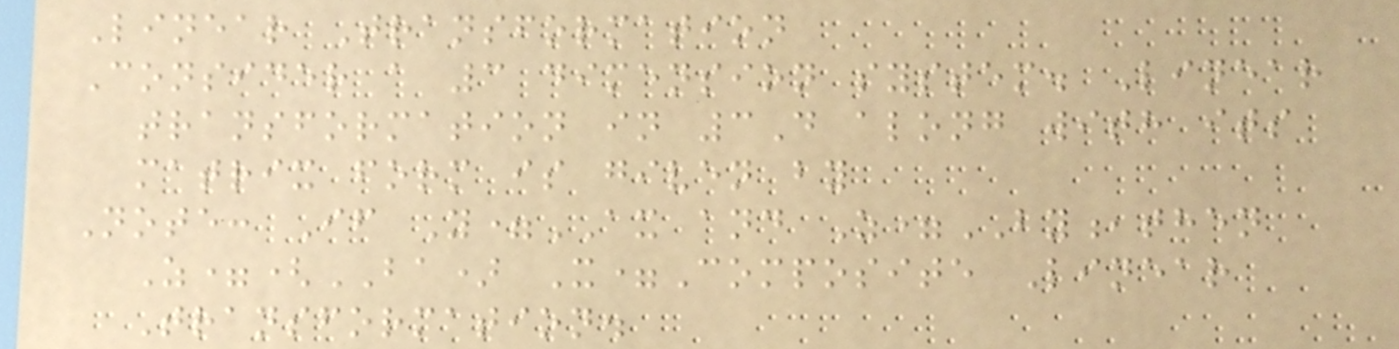Linear Transformation
Consider a 3 dimension system. Linear
transformation in 3D along with its
matrix form is given by
Note: If Y=AX and Z=BY,then
Z=(BA) X=Composite Linear
Transformation.
